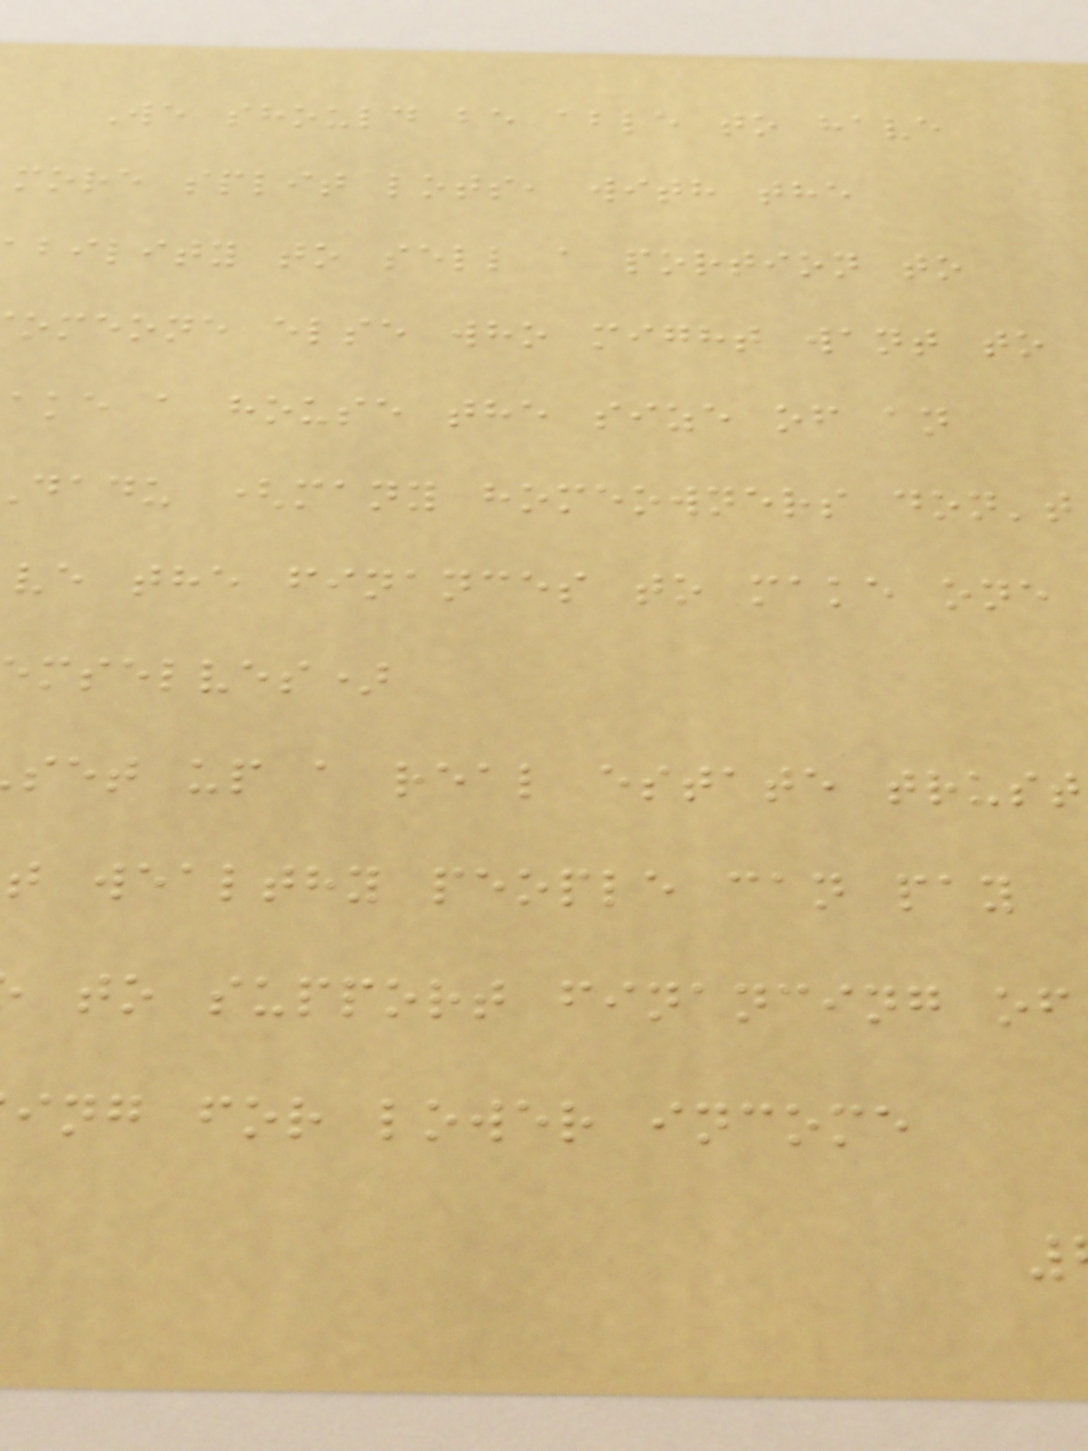We should be able to have
more split lots, with the
bility to sell a portion to
omeone else who might want to
ake a house the size of an
dadu (many homeowners don't
ve the finances to make one
mselves)
set up a real estate trust
t wealthy people can pay
to support financing of
ing for lower income
